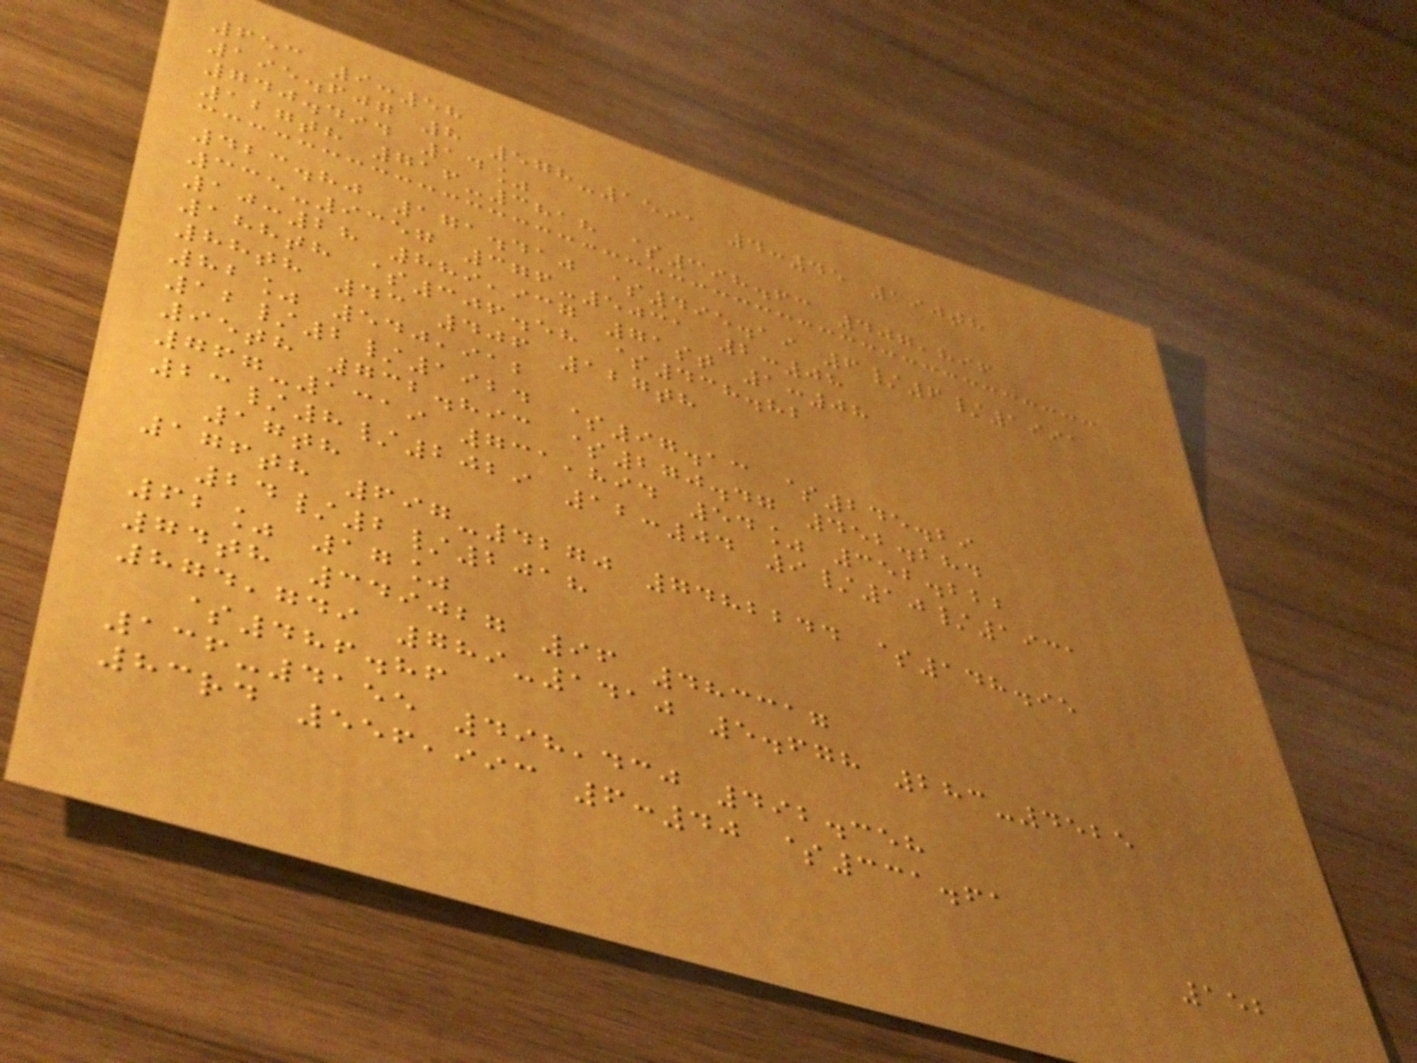653 9:58
195.607 8 578-1591 4:45 190th
740.494 14%
127th 716-3818 $398.63 407,896
423.80 171.410 $495.19 6/6/1991
335-9357 376-5031 2:08
10:28 889,937 71st 1:08
188th $306.58 $438.82
88th 43 406 127th
82% 540,912
12/2/1924 $97.13 $245.29
95th 732.893 $270.47 452.284
767-1319 731,894 54% 352.222
23/8/2029 12:04 9/10/1931
17th
176th 697-4270 7482244 $148.95
24/2/2018
62% 17%
74th 349027 96 483317
874,749 789-1410 5.678 283-4525
$486.86
136-4155 498,430 492.358
83rd 556,993 6:40 $331.61
152
